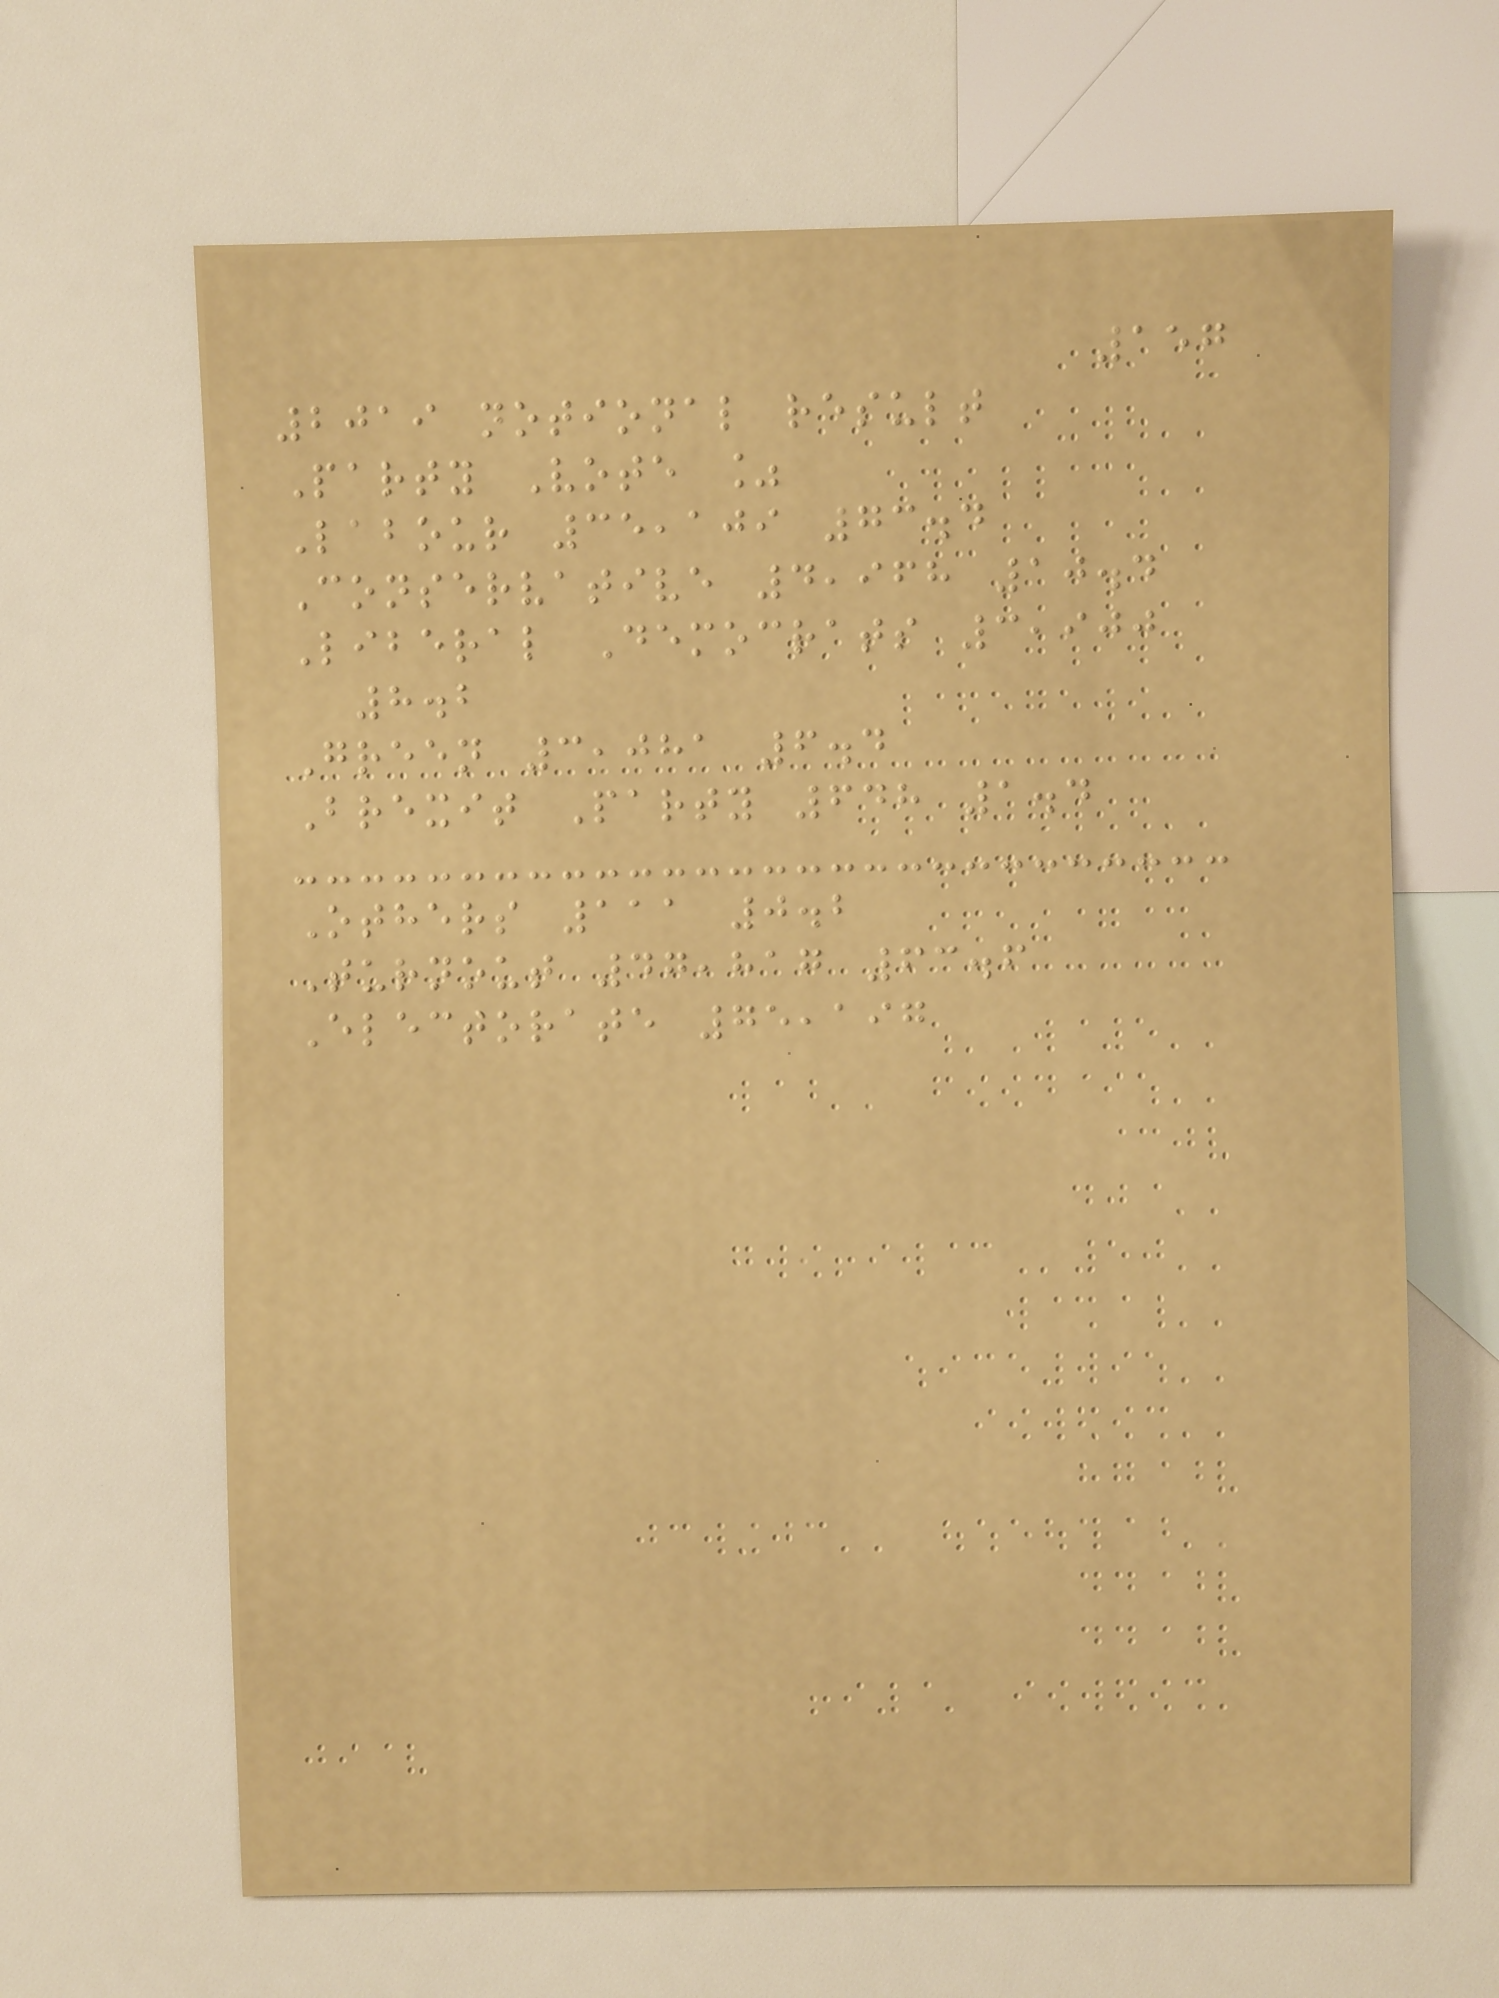157
2019 notional result
Party Vote %
Labour 35,109 73.4
Conservative 4,968 10.4
Liberal Democrats 3,900
8.2
Green 3,081 6.4
Brexit Party 648 1.4
Others 111 0.2
Turnout 47,817 63.6
Electorate 75,197
